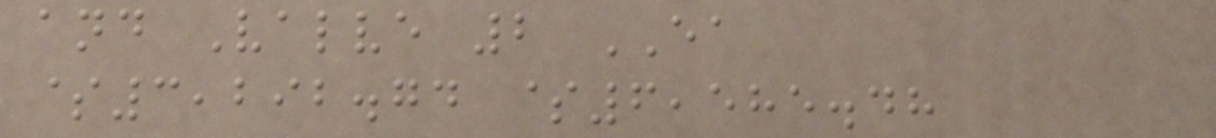and Valve 2 EA
$3,292.74 $6,585.48
